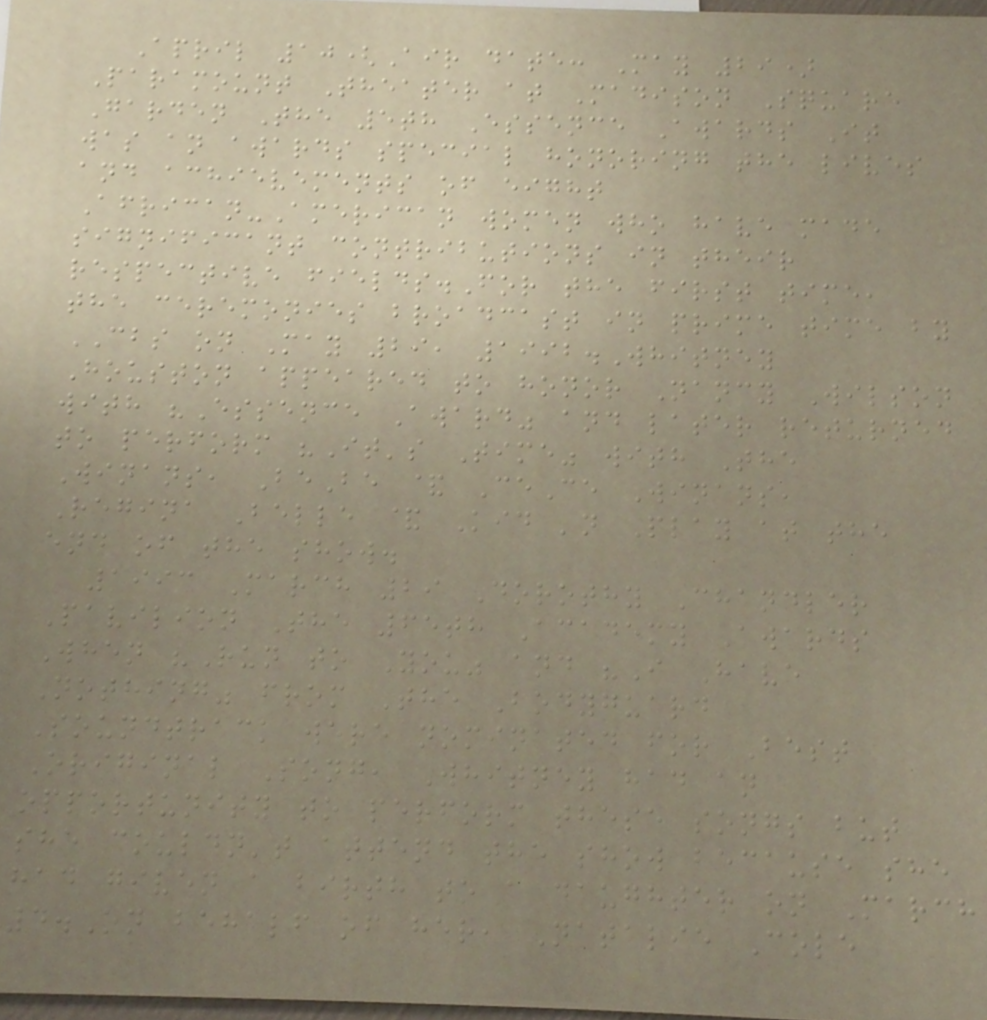April 10(Air date: May 29)
Paramount Theater at Madison Square
Garden The 5th Essence Awards It
was an awards special honoring the lives
and achievements of eight
African-American women who have made
significant contributions in their
respective fields.For the first time,
the ceremonies broadcast in prime time by
CBS on May 29, 1992.Whitney
Houston appeared to honor Nancy Wilson
with "Essence Award" and later returned
to perform "It's Time" with The
Winans, BeBe & CeCe Winans,
Regina Belle & Kid 'n Play at the
end of the show.
1993 March 29 Dorothy Chandler
Pavilion The 65th Academy Awards
When "Run to You" and "I Have
Nothing" from The Bodyguard
Soundtrack were nominated for Best
Original Song, Whitney had an
opportunity to perform these songs but
she couldn't attend the show because she
had given a birth to a daughter on March
4.On behalf of her, Natalie Cole
